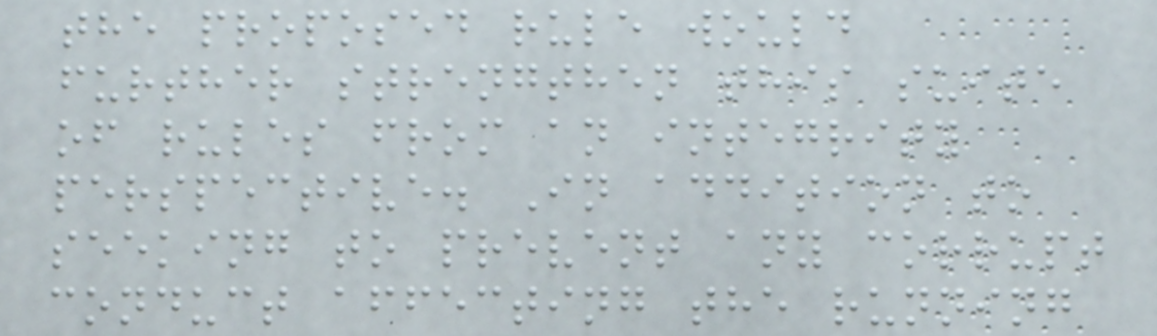the proposed rule would
further strengthen this suite
of rules from an integrity
perspective. In addition to
seeking to prevent any corrupt
conduct affecting the running
